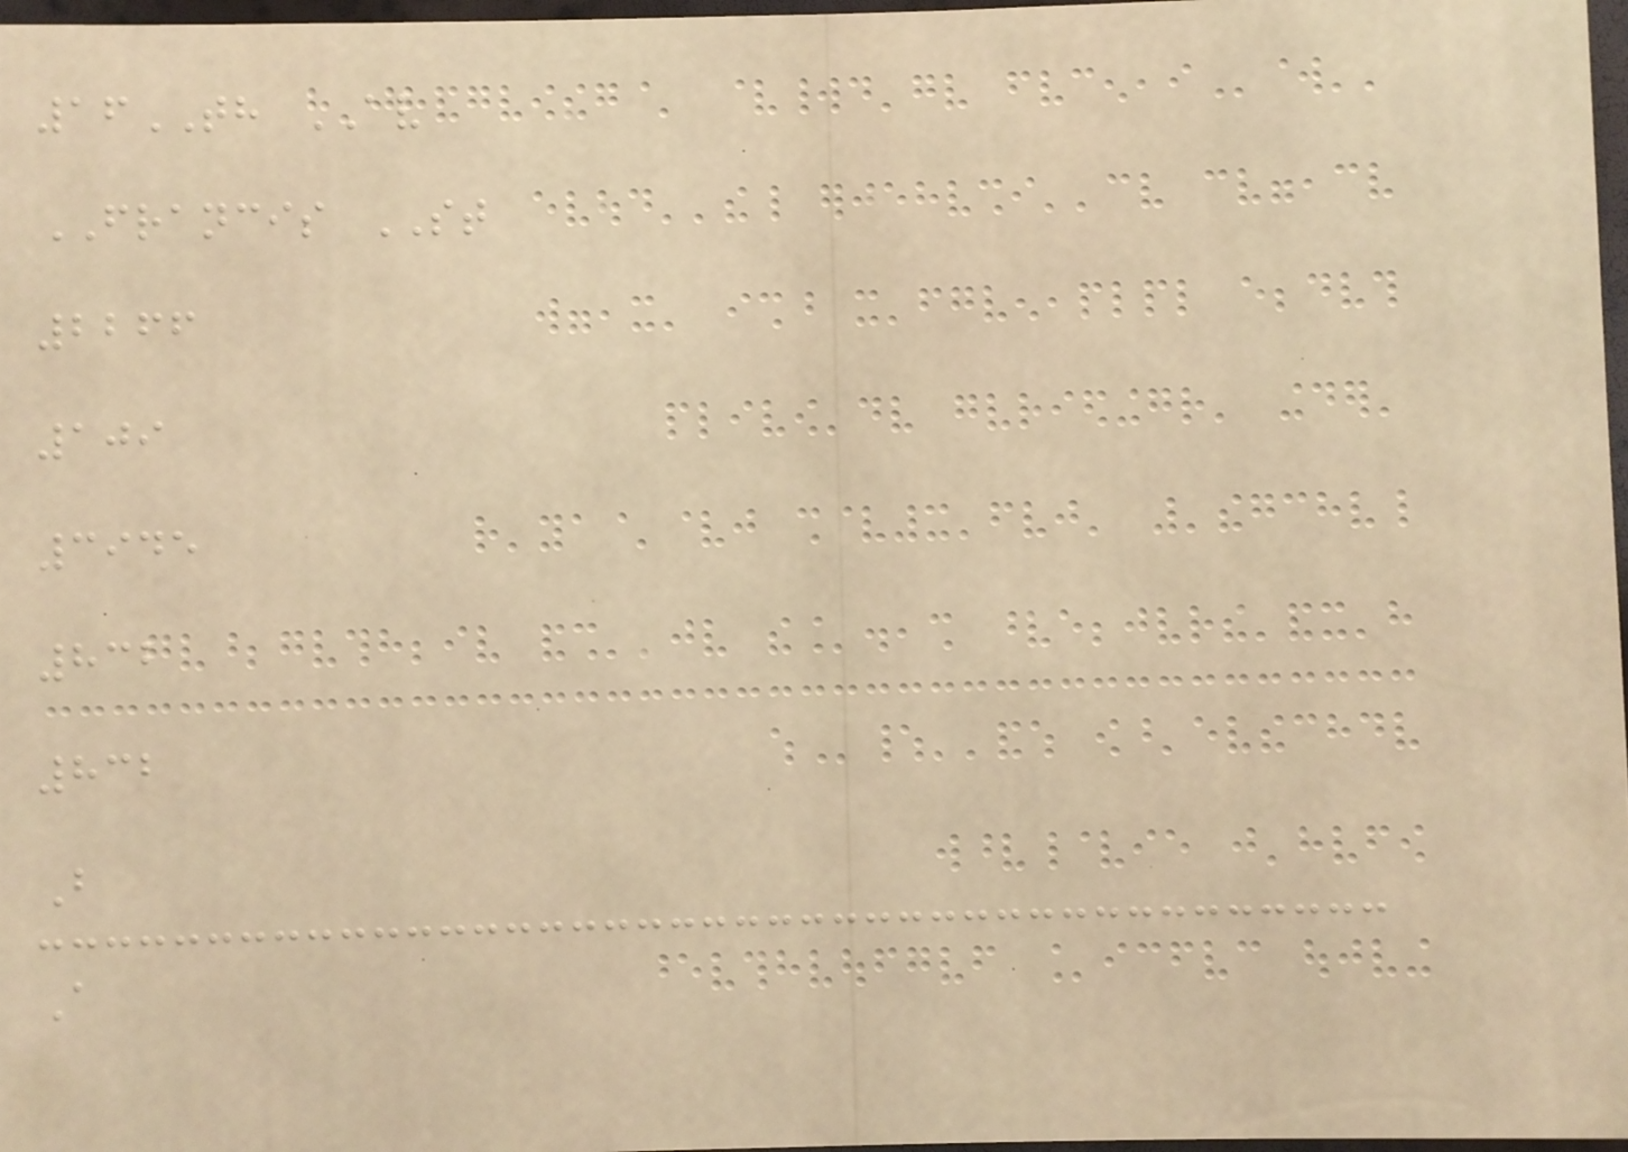16TH AV
FRANCIS ST
2266
109
3945
832
832
B
A
